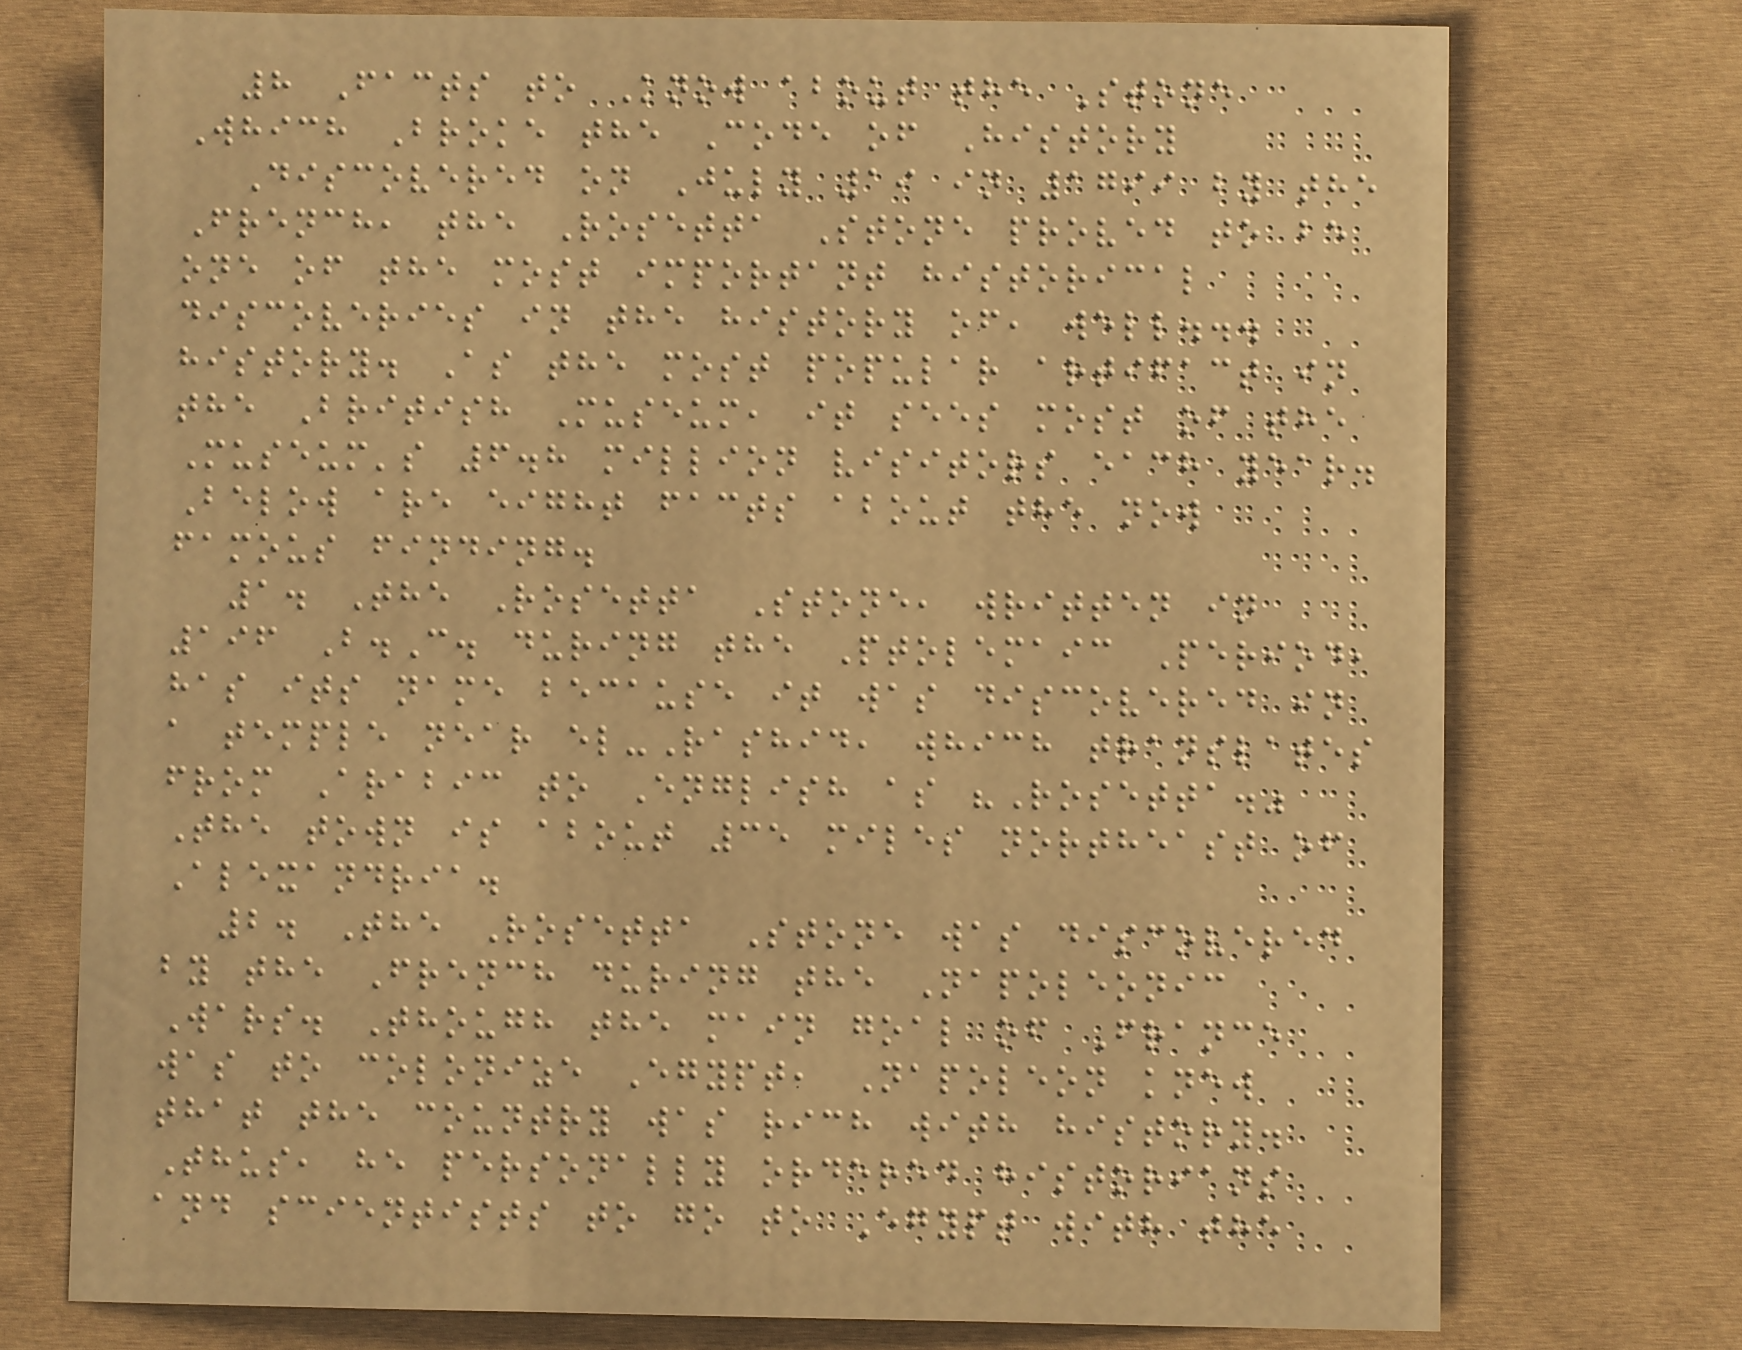8 Facts to Know about the Stone
Which Broke the Code of History
Discovered on July 19 in 1799 by the
French, the Rosetta Stone proved to be
one of the most important historical
discoveries in the history of, well...
history. As the most popular artifact in
the British Museum, it sees most of the
Museum's 6.8 million visitors each year.
Below are eight facts about the now
famous finding.
1. The Rosetta Stone, written in
196 B.C. during the Ptolemaic Period,
has its name because it was discovered in
a temple near el-Rashid, which translates
from Arabic to English as "Rosetta."
The town is about 35 miles northeast of
Alexandria.
2. The Rosetta Stone was discovered
by the French during the Napoleonic
Wars. Though the main goal of France
was to colonize Egypt, Napoleon knew
that the country was rich with history.
Thus, he personally ordered historians
and scientists to go to Egypt with the
